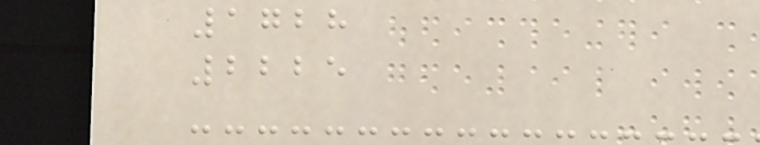1728
2225
